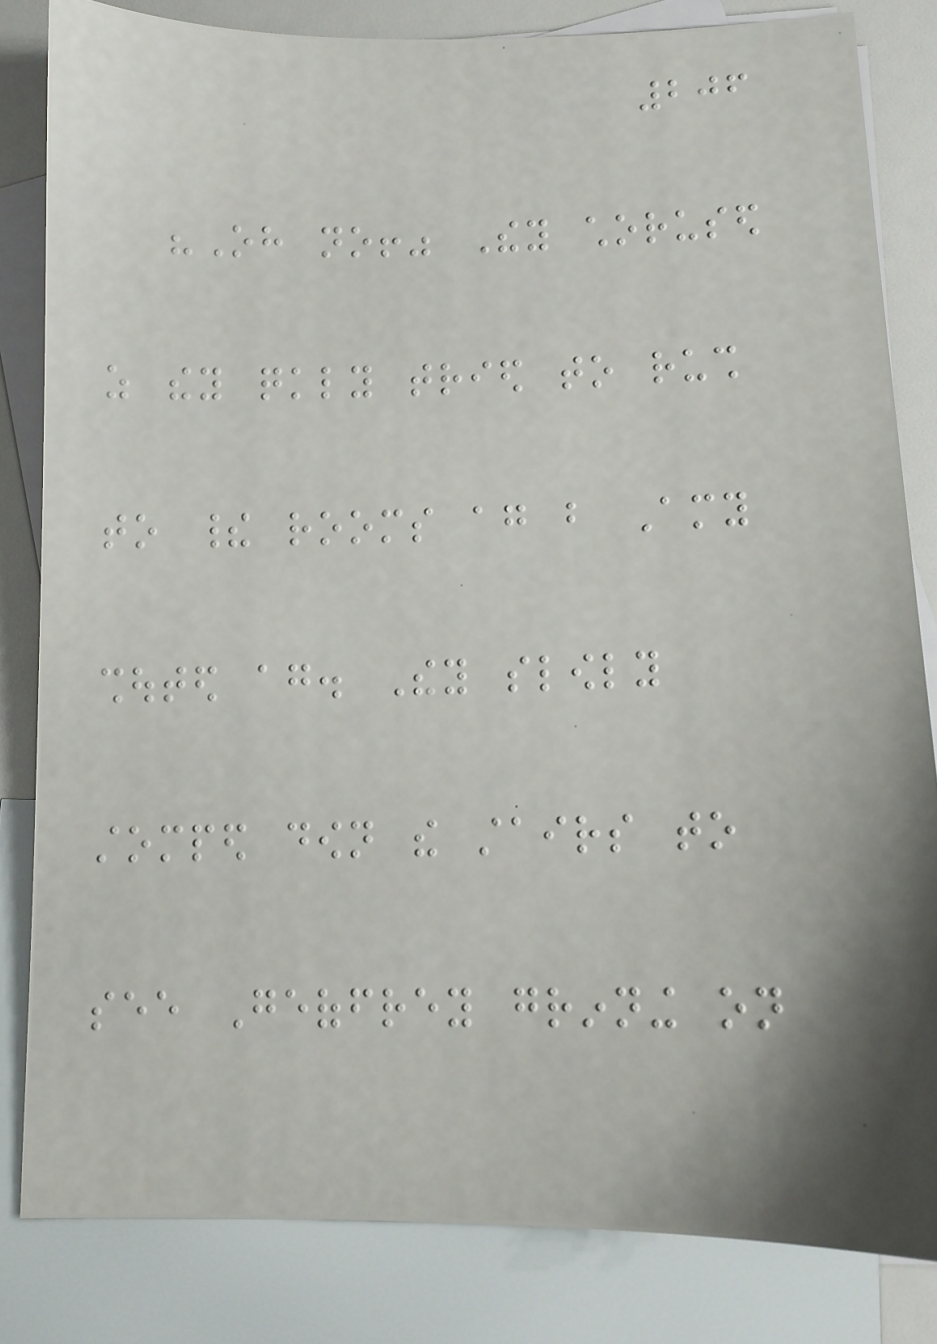206
"Oh no!" They chorused
as they quickly tried to rush
to their rooms again but Amy
shouted again. They slowly
stomped down the stairs to
see Geoffrey grinning on
